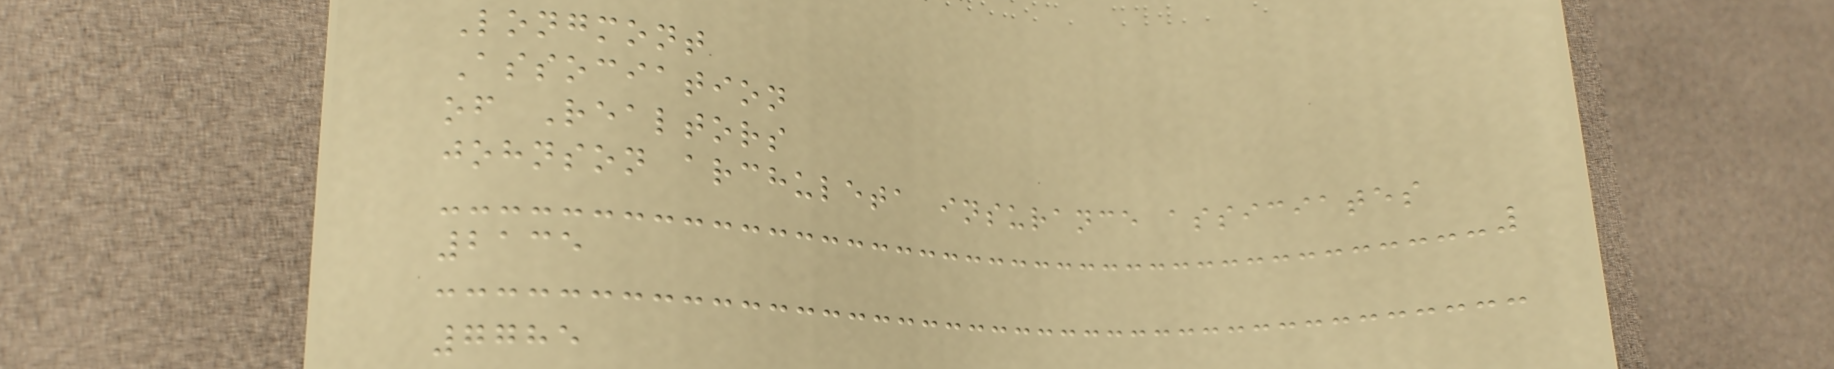Longmont
Association
of Realtors
johnson archuleta insurance assiciates
2135
7785
